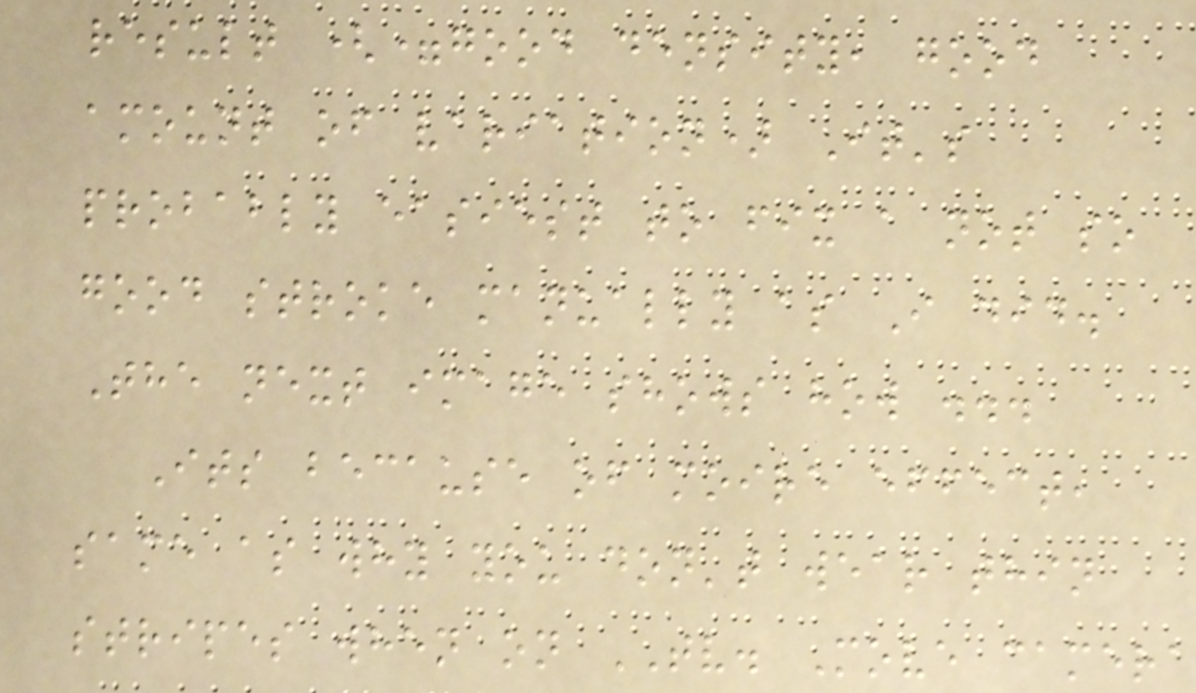result (=good density, good
amount of variation) It's
probably easiest to fix a not so
good stroke manually as I did.
The next image shows how ...
Its because of moire effect,
same as why you don't wear thin
stripes when on TV. Move camera
